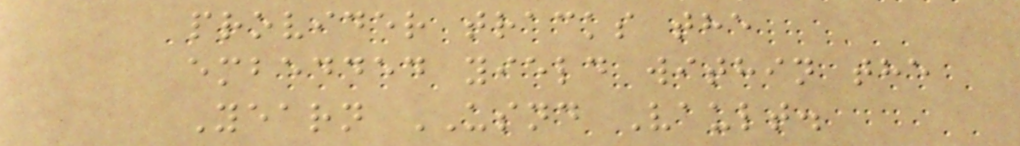provider tracks the
embedded yield within the
Yearn USND Vault.
